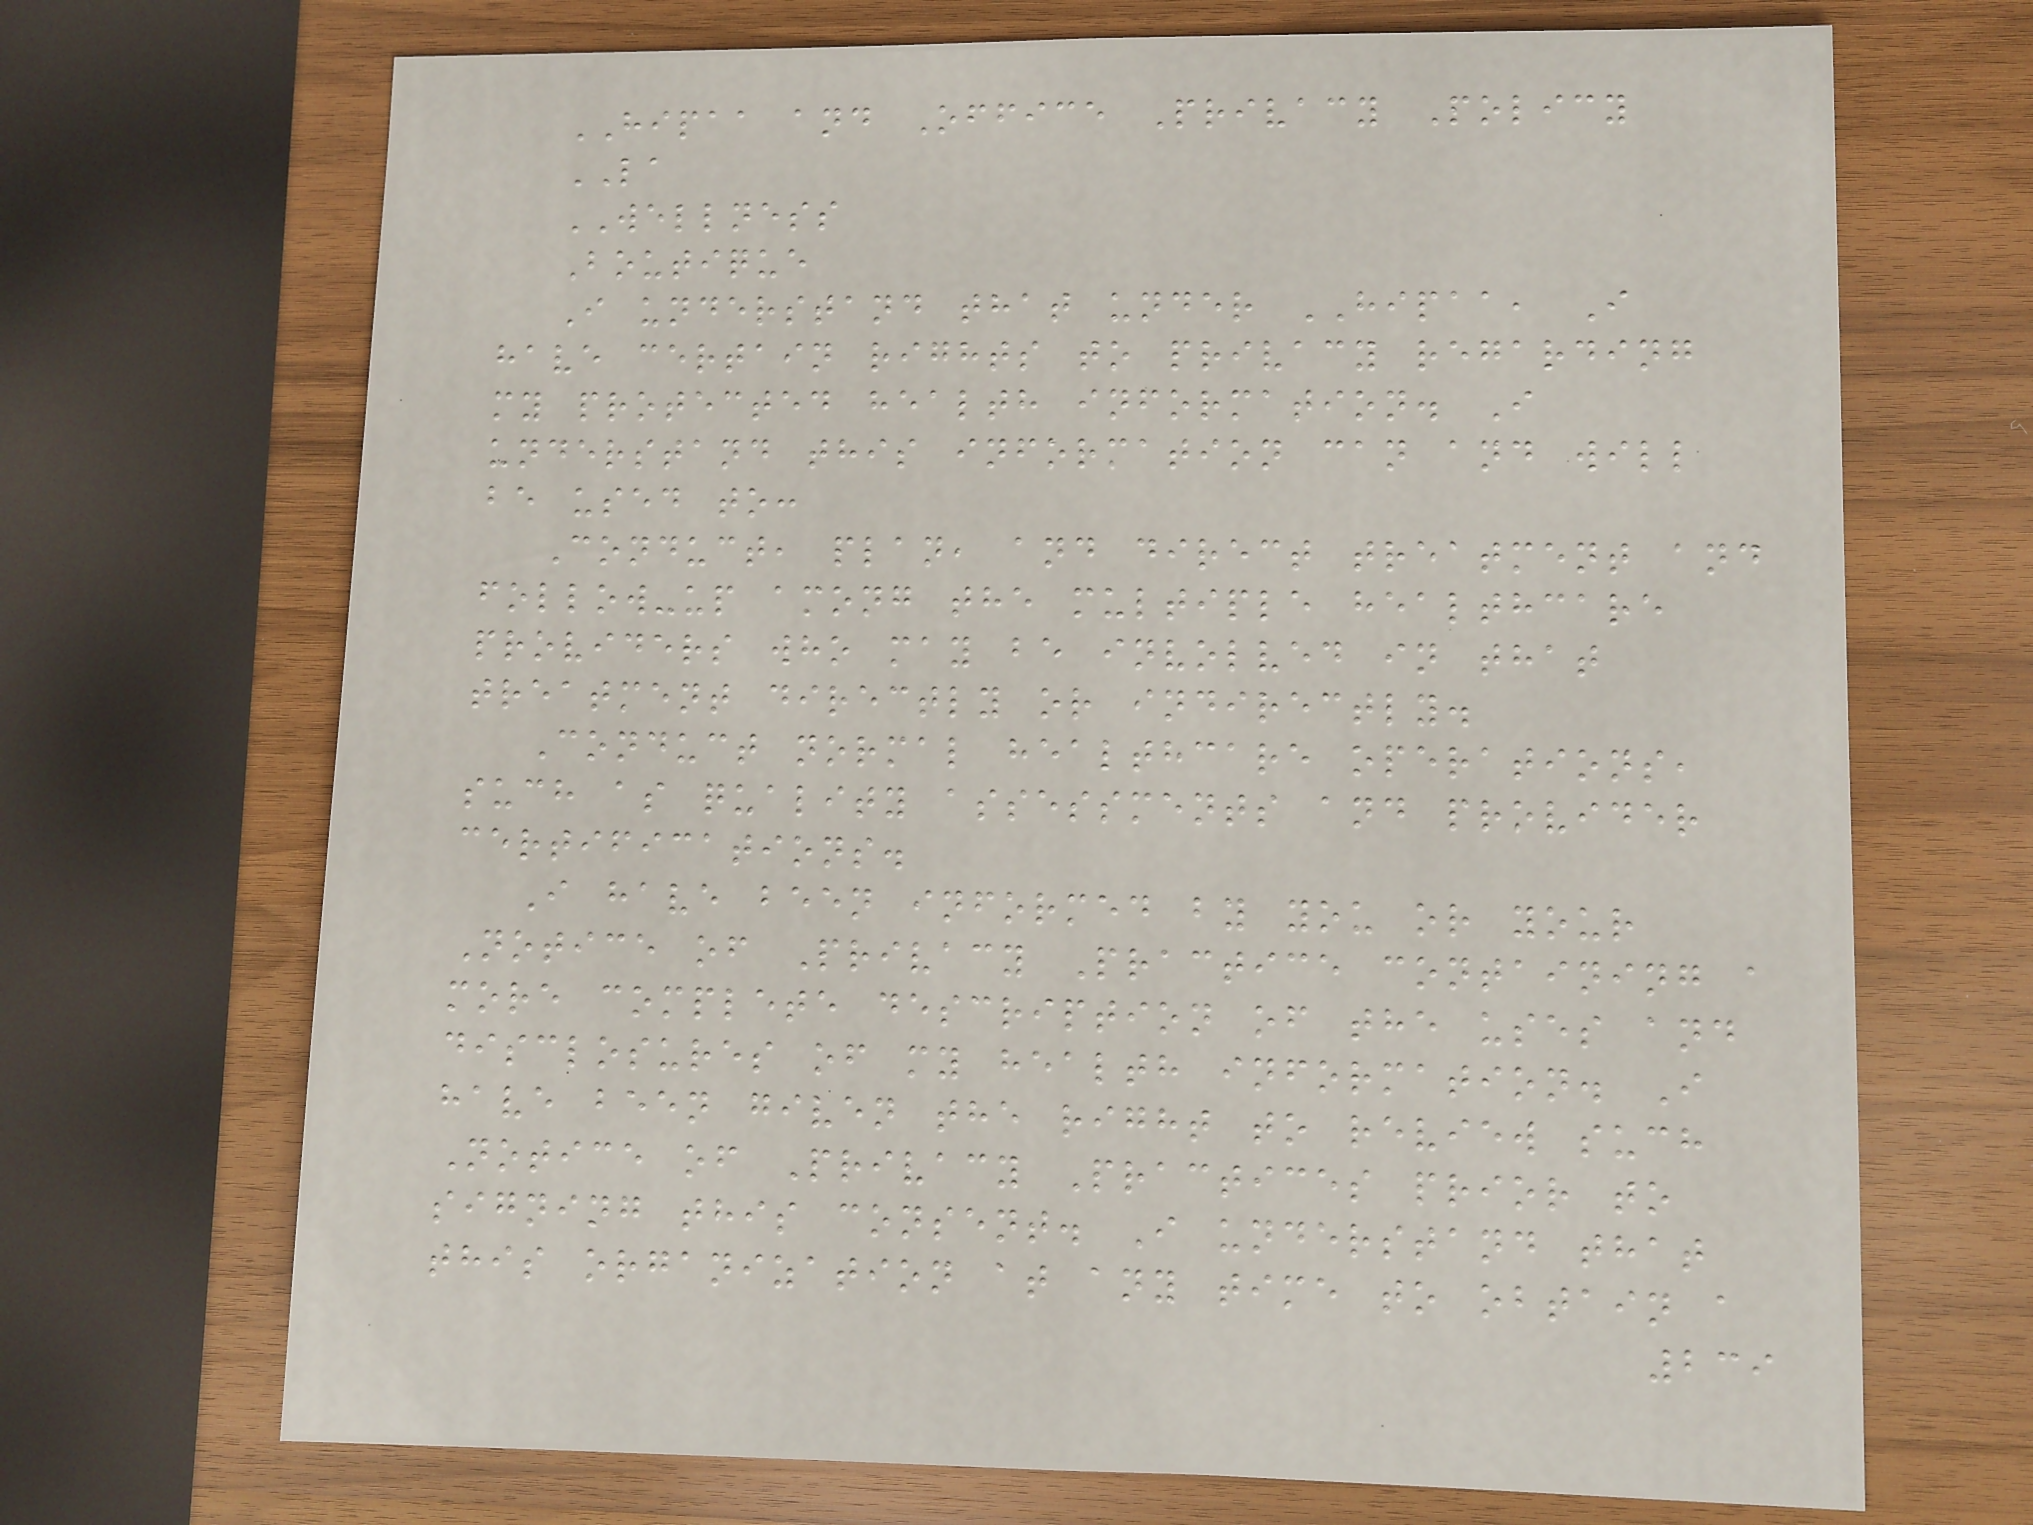HIPAA and Office Privacy Policy
LA
WELLNESS
Boutique
I understand that under HIPAA, I
have certain rights to privacy regarding
my protected health information. I
understand this information can and will
be used to:
Conduct, plan, and direct treatment and
follow-up among the multiple healthcare
providers who may be involved in that
treatment directly or indirectly.
Conduct normal healthcare operations,
such as quality assessments and provider
certifications.
I have been informed by you or your
Notice of Privacy Practice containing a
more complete description of the uses and
disclosures of my health information. I
have been given the right to review such
Notice of Privacy Practices prior to
signing this consent. I understand that
this organization at any time to obtain a
239
